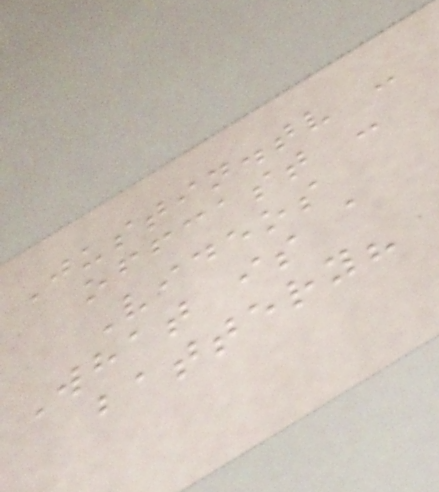Justin.tv -
offcast -
Videos
What is a
battery?
